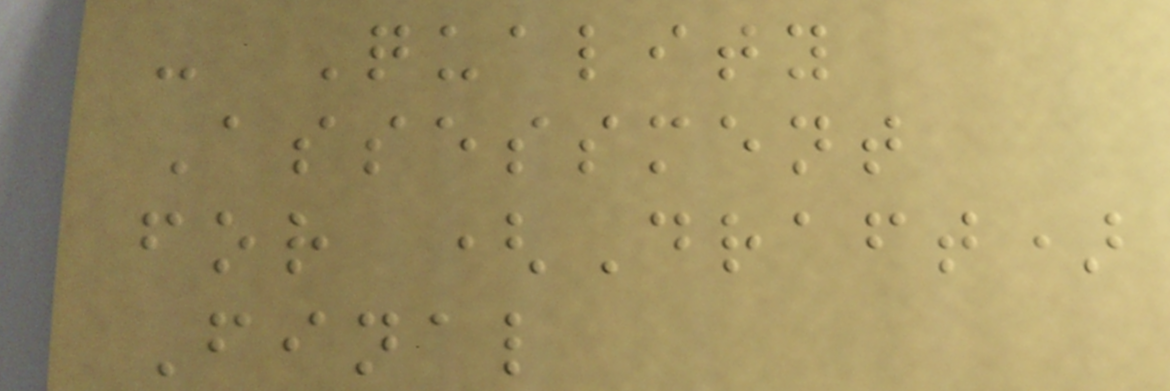- Quality
Assessment
for (Draft)
Final
